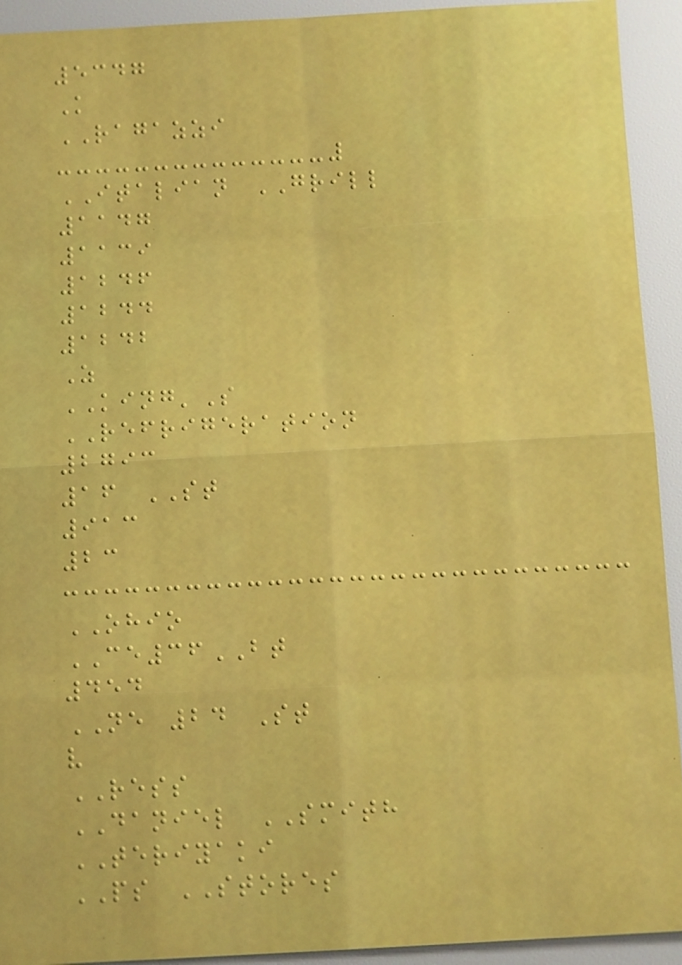5347
K
RAGAZZI
ITALIAN GRILL
1147
1139
1246
1244
1242
Z
KING'S
REFRIGERATION
2793
16 ST
913
23
OHIO
CE36BT
454
NE 24 St
v
RESS
DANIEL SMITH
TERIYAKI
PS STORES
